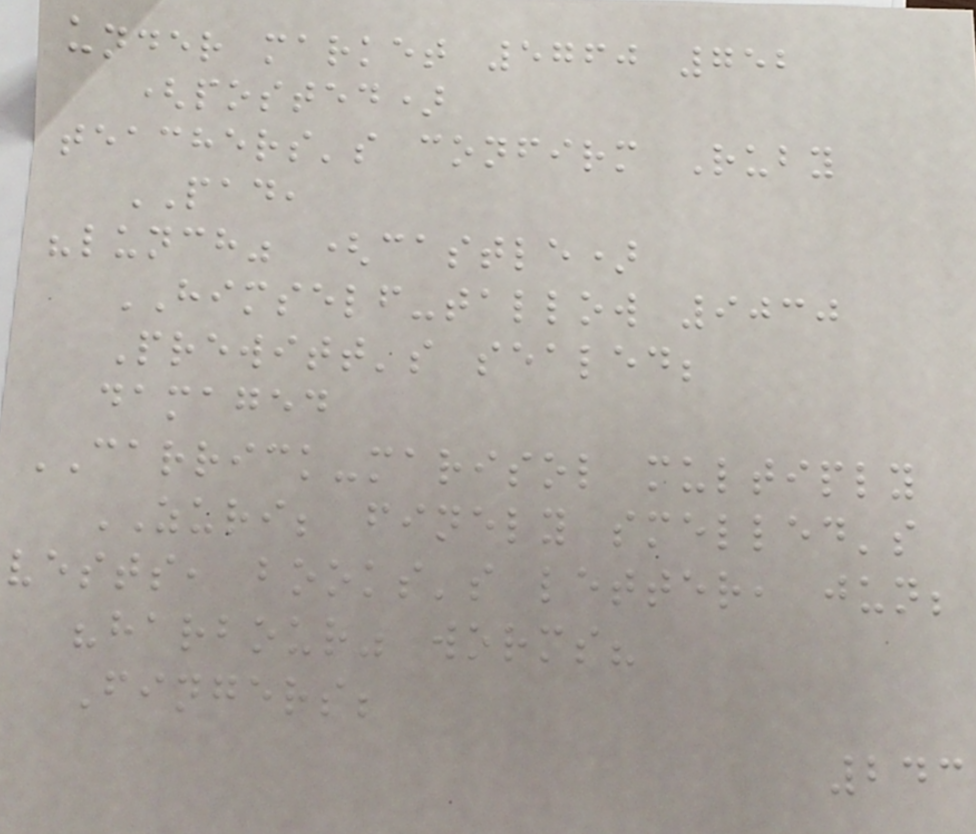under market 5760 752
(posted)
teachers's confirm Ruby
PAD,
"lunch" (castle)
HIMSELF-tallow 9030
Prewitt's sealed;
damaged
CARRICK-marisol multiply
ZURI; finely smelled's
vests, books's letter, jun;
"harbour" worms?
Fingers;
243
